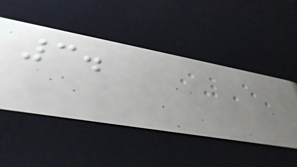3.
